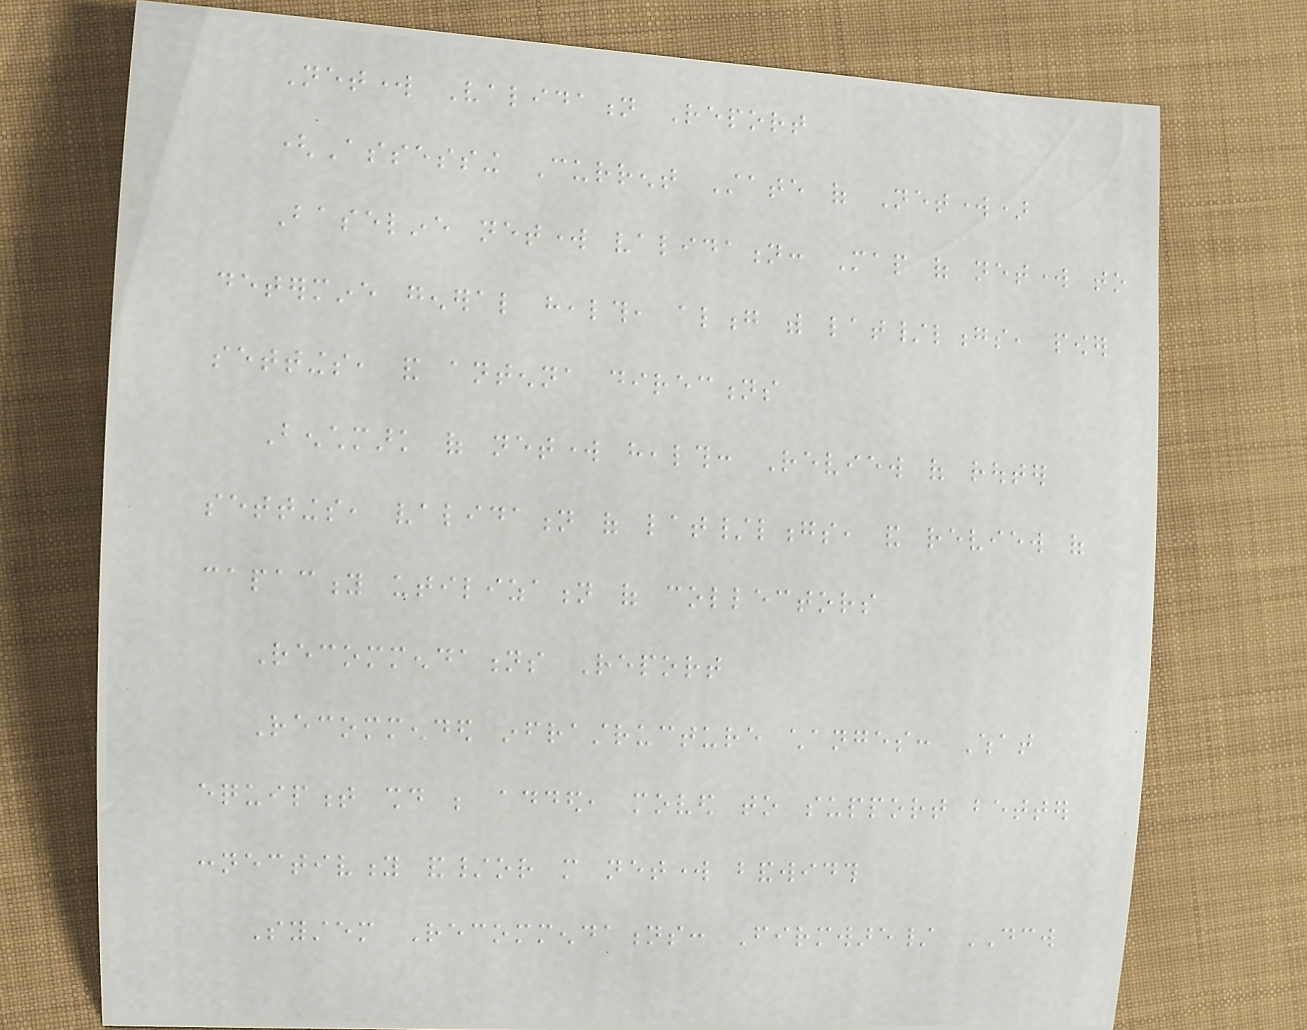Network Validation Report
(Assessing Current State of Network)
Baseline network validation: Map of network to
determine general health, along with lat/longs, power
settings, and antenna directions
Benchmark of network health: Review of router
settings, validation of lat/longs, and review of
capacity utilization of collectors
Recommendations Report
Recommended infrastructure changes: What
equipment should be added, moved to support better
connectivity and/or more network bandwidth
System Recommendations: Firmware/ DCW
